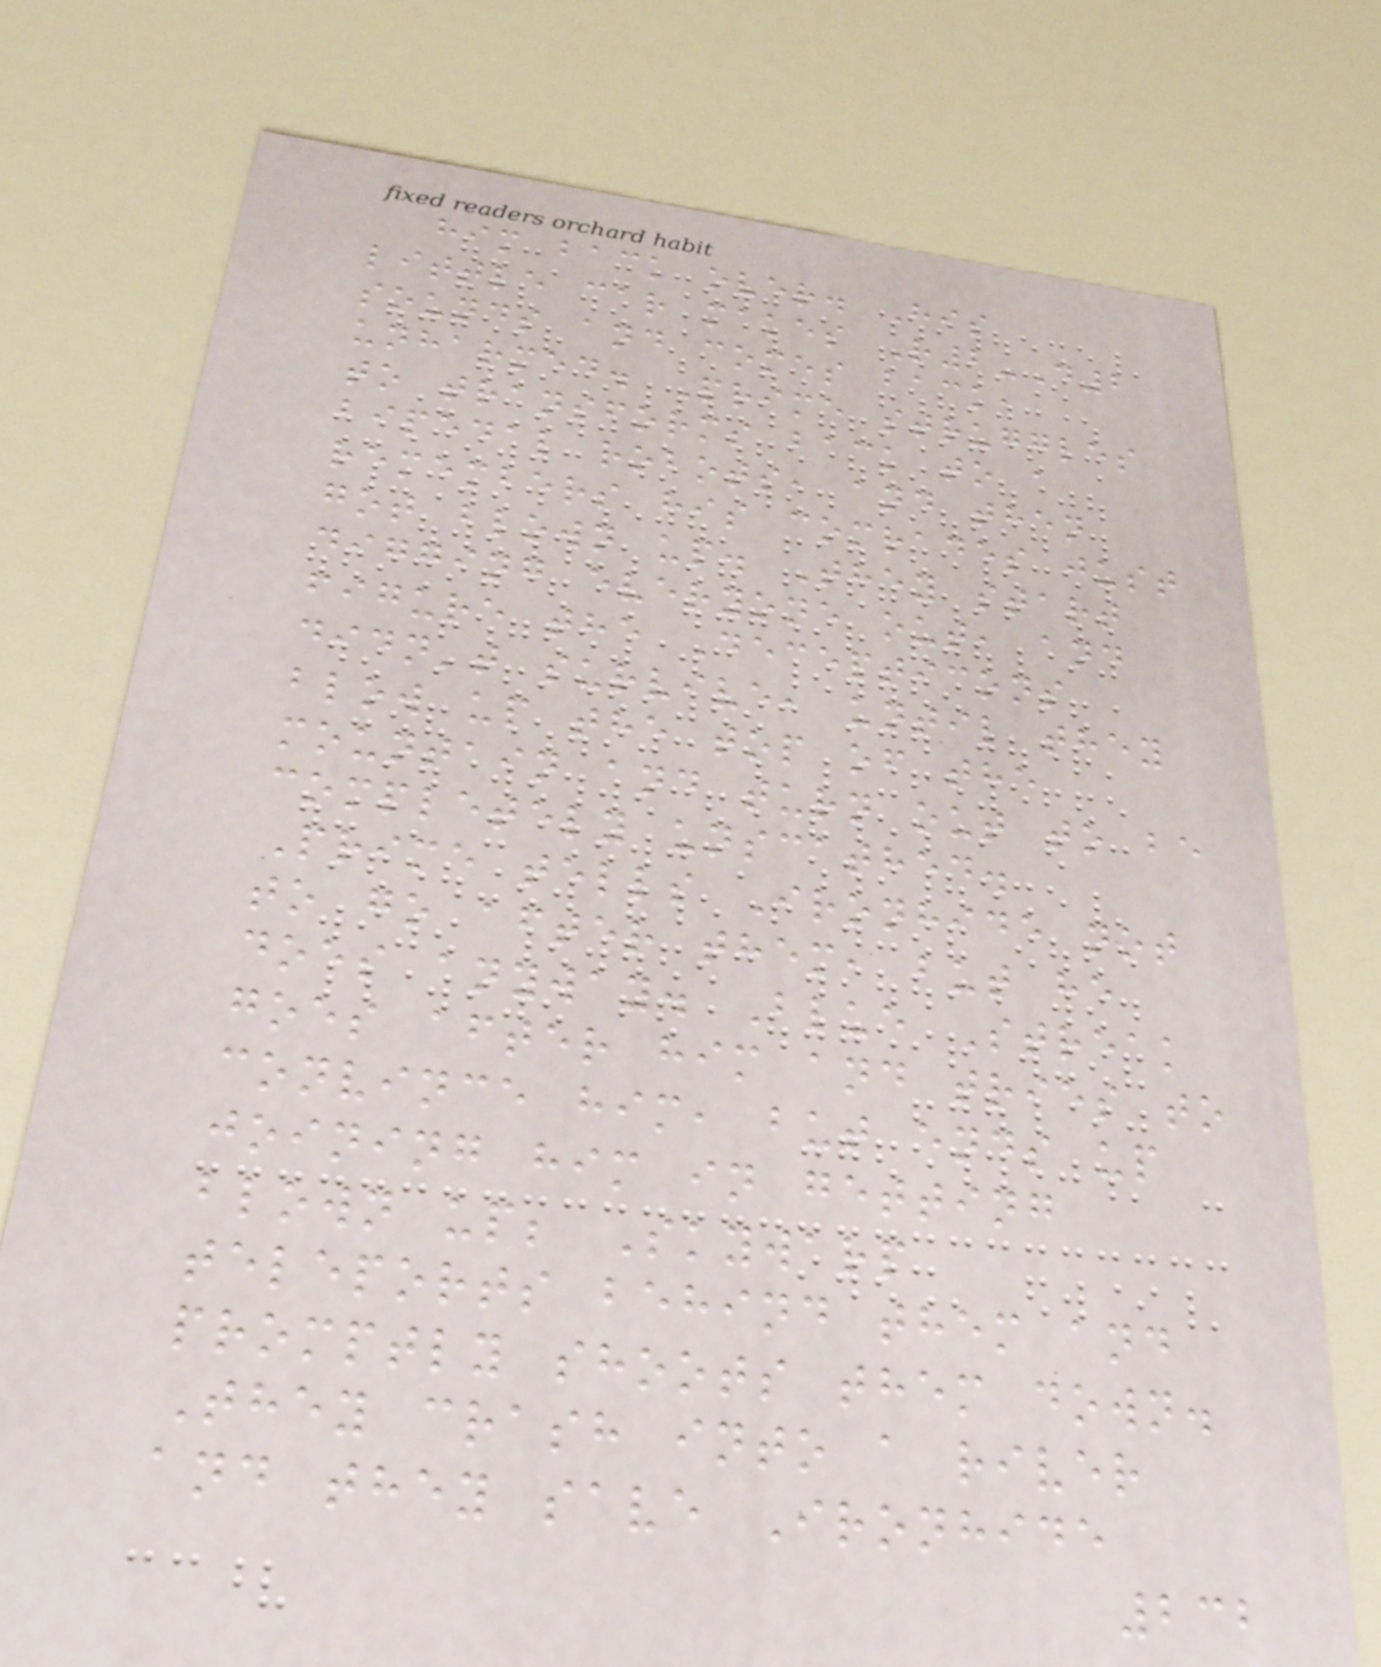him back over. His
little car makes R2-D2
sounds and comes back,
unharmed. Prime struggles
to transforms back to a
bipedal robots, and then
remembers his comrades just
got blown up. They start
digging everyone out, and
figure the Decepticons
didn't survive, until they
blow up the top of the
mountain and turn out to be
completely unscathed.
Prime tells Ironhide not
to go after them, but he
does anyway. Blue Streak
goes after him and tries to
convince him, but ends up
joining him in getting
blown up; Skywarp
teleports behind them and
promptly shoots them down.
They crash into a river
and they save Ironhide
232
